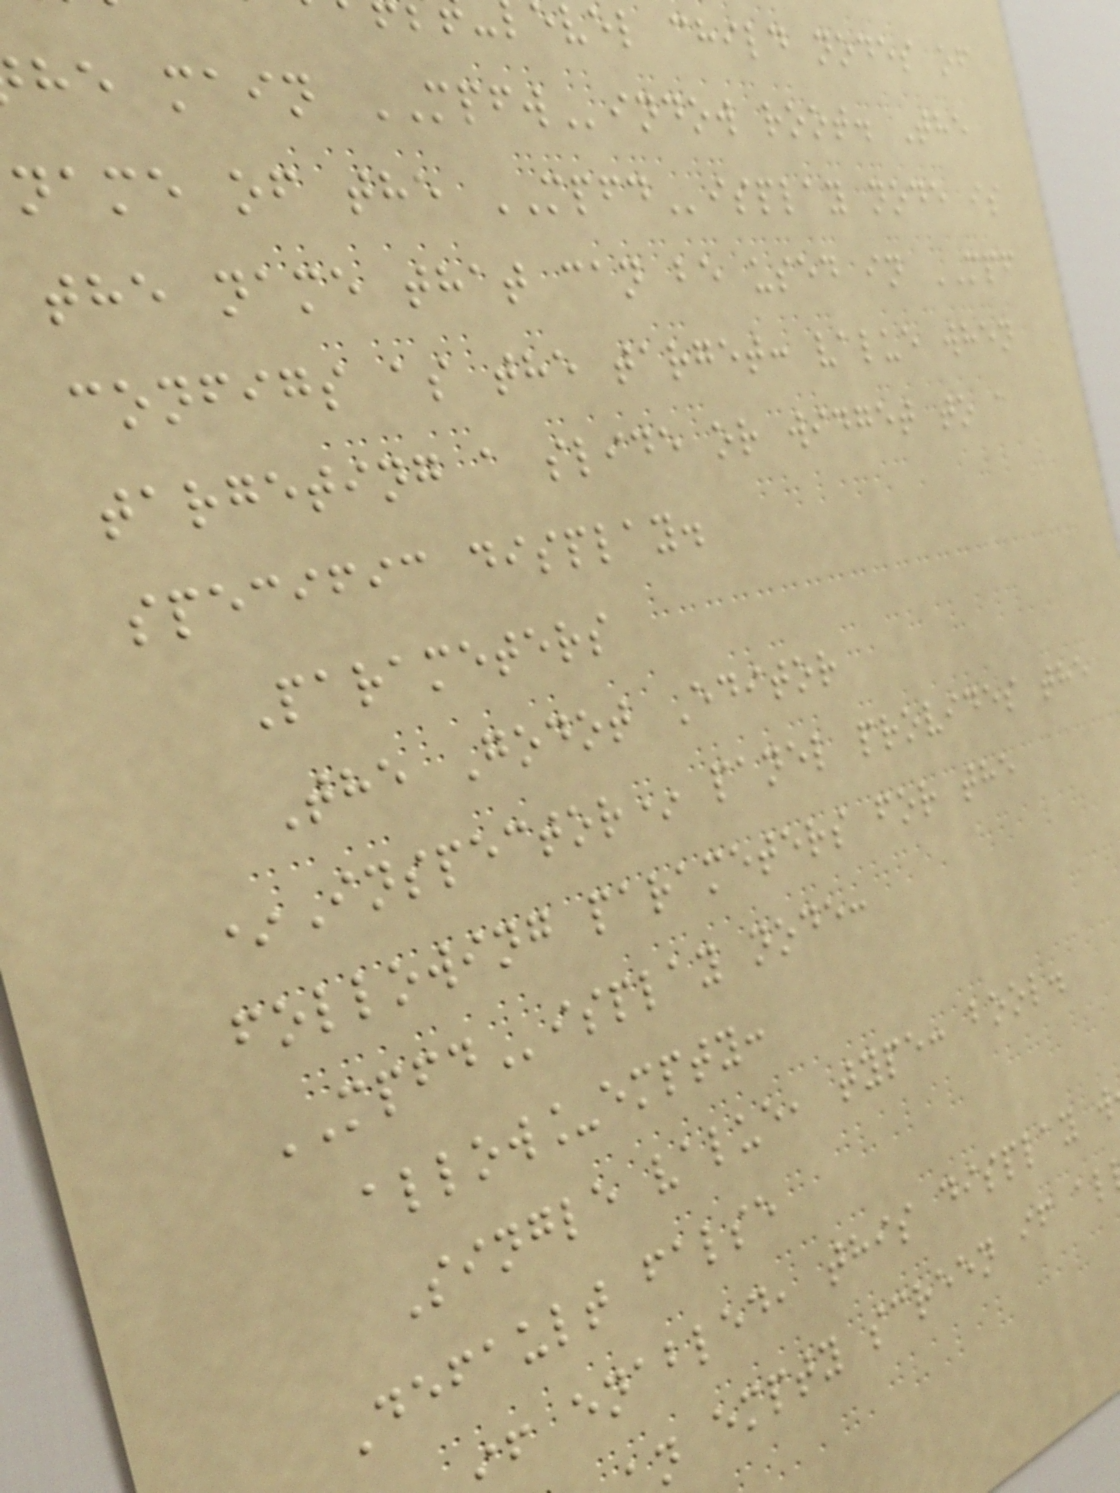evel child nodes of
he main MPFWindow root. The
name of the MPFDisplay node is
the name that can be used in MPF
configs as the target: value when
targeting a slide or widget to a
specific display.
Parameters
The Godot Editor
*Inspector* panel provides the
following parameters for the
MPFDisplay node:
allow_empty:
Single value, type: bool.
Default false
f enabled, this display w
n empty screen if al
